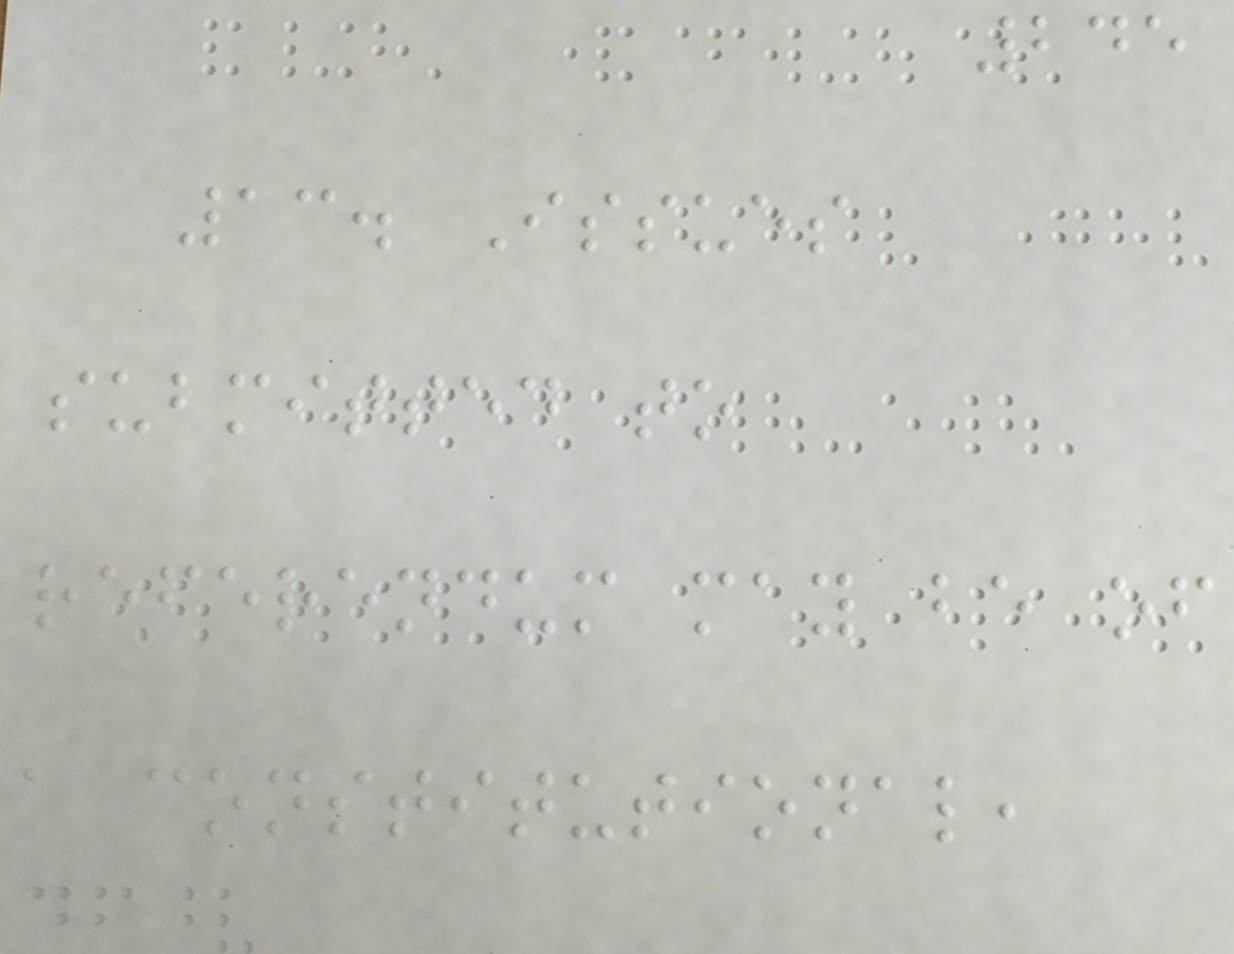245
13. Issues
submitted to
referendum may be of
a constitutional,
